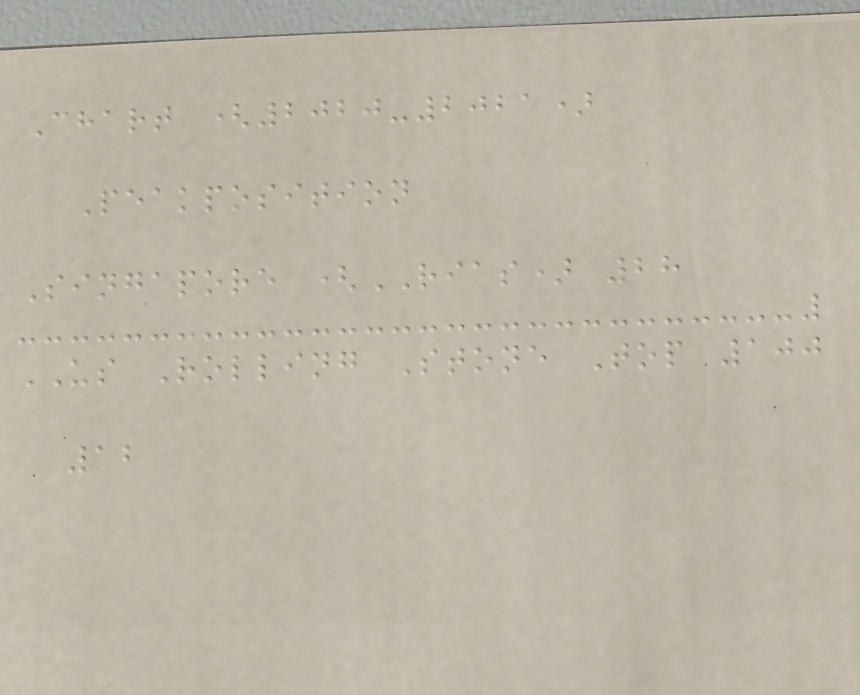Chart (2020-2021)
Peakposition
Singapore (RIAS) 28
US Rolling Stone Top 100
12
